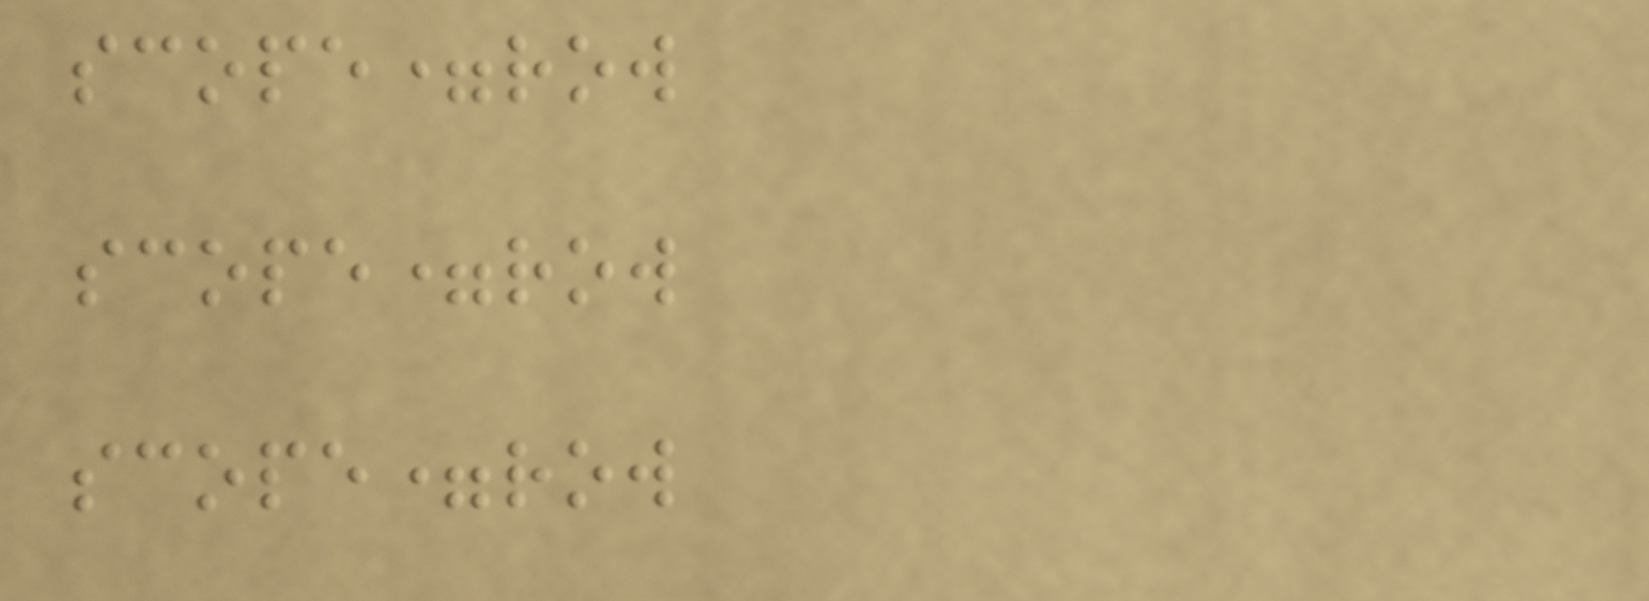scope=row
scope=row
scope=row
